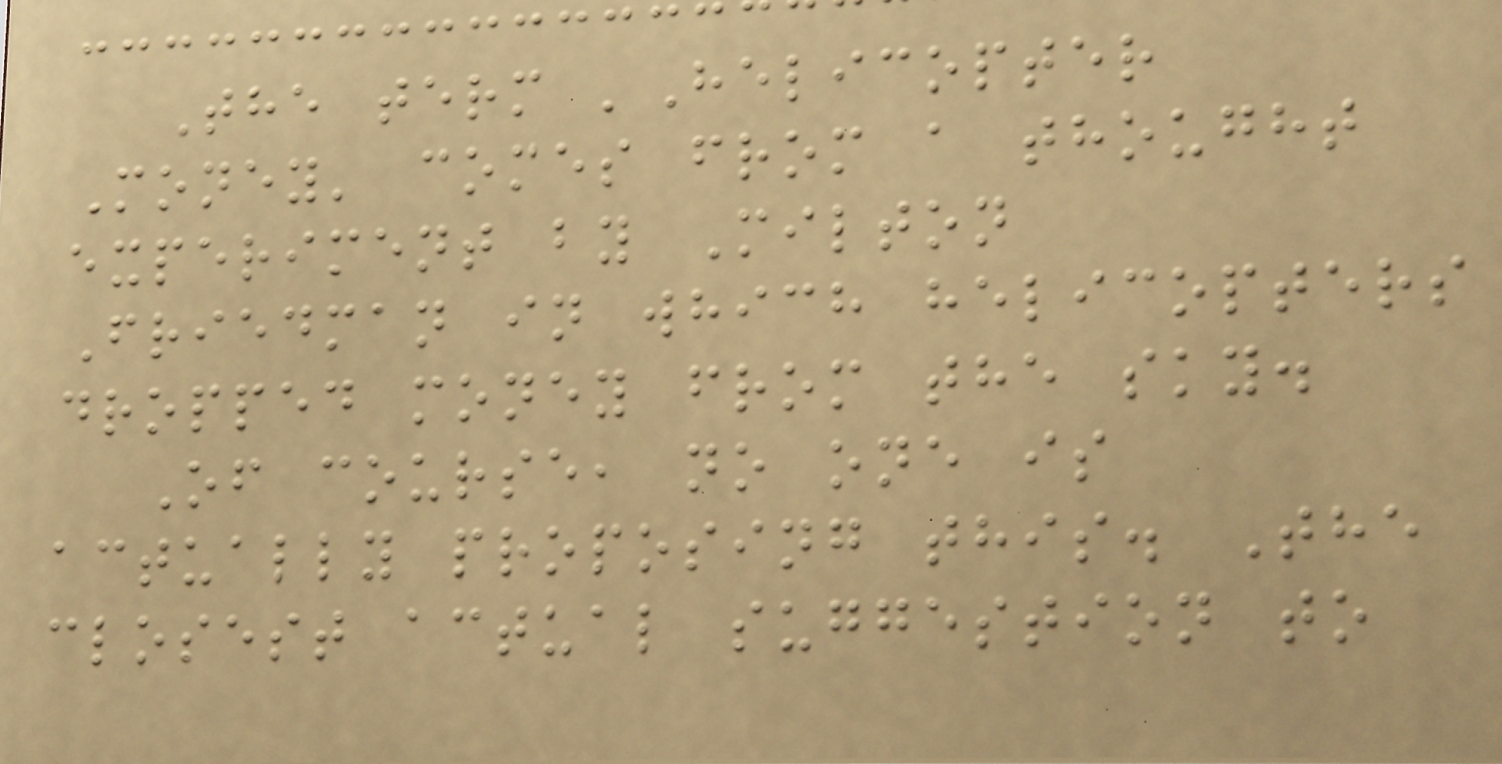The term 'Helicopter
Money' comes from a thought
experiment by Milton
Friedman in which helicopters
dropped money from the sky.
Of course, no one is
actually proposing this. The
closest actual suggestion to
